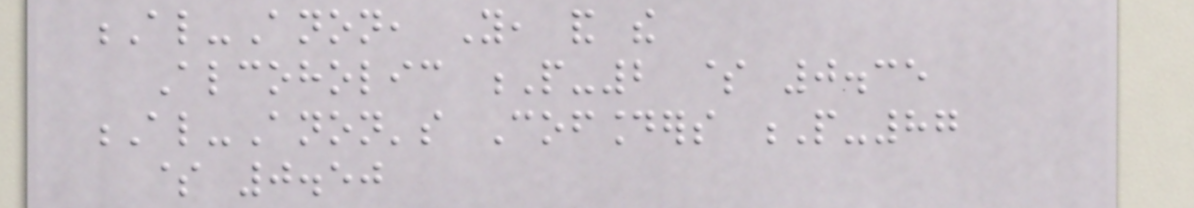Al-Anon, You, and the
Alcoholic P-2 $ 0.35
Al-Anon's Cofounders P-87
$ 0.50
